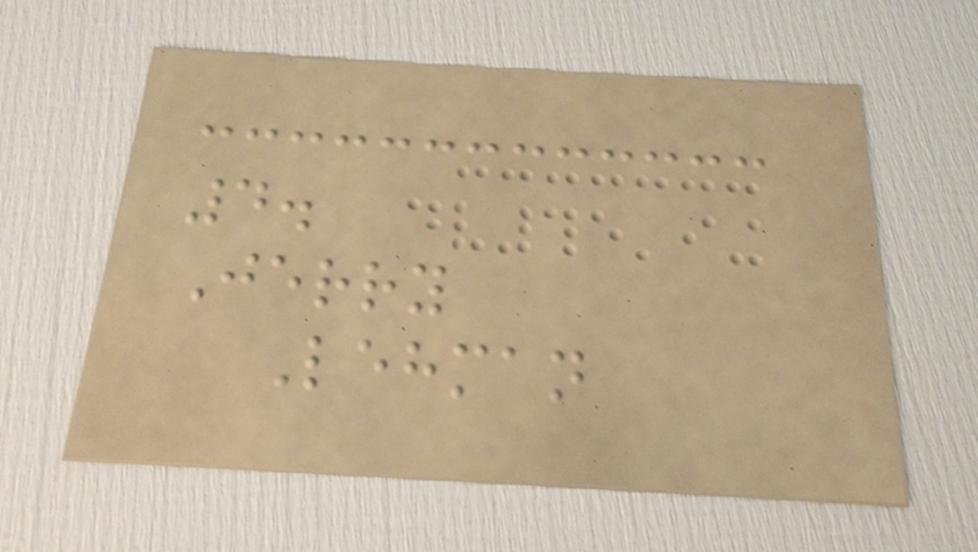4.
Jerry
Lehman
